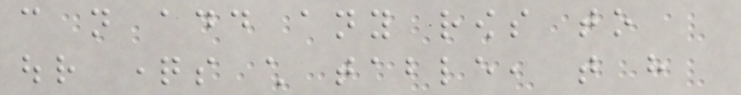can not add any rows to
our questions child table, that have
